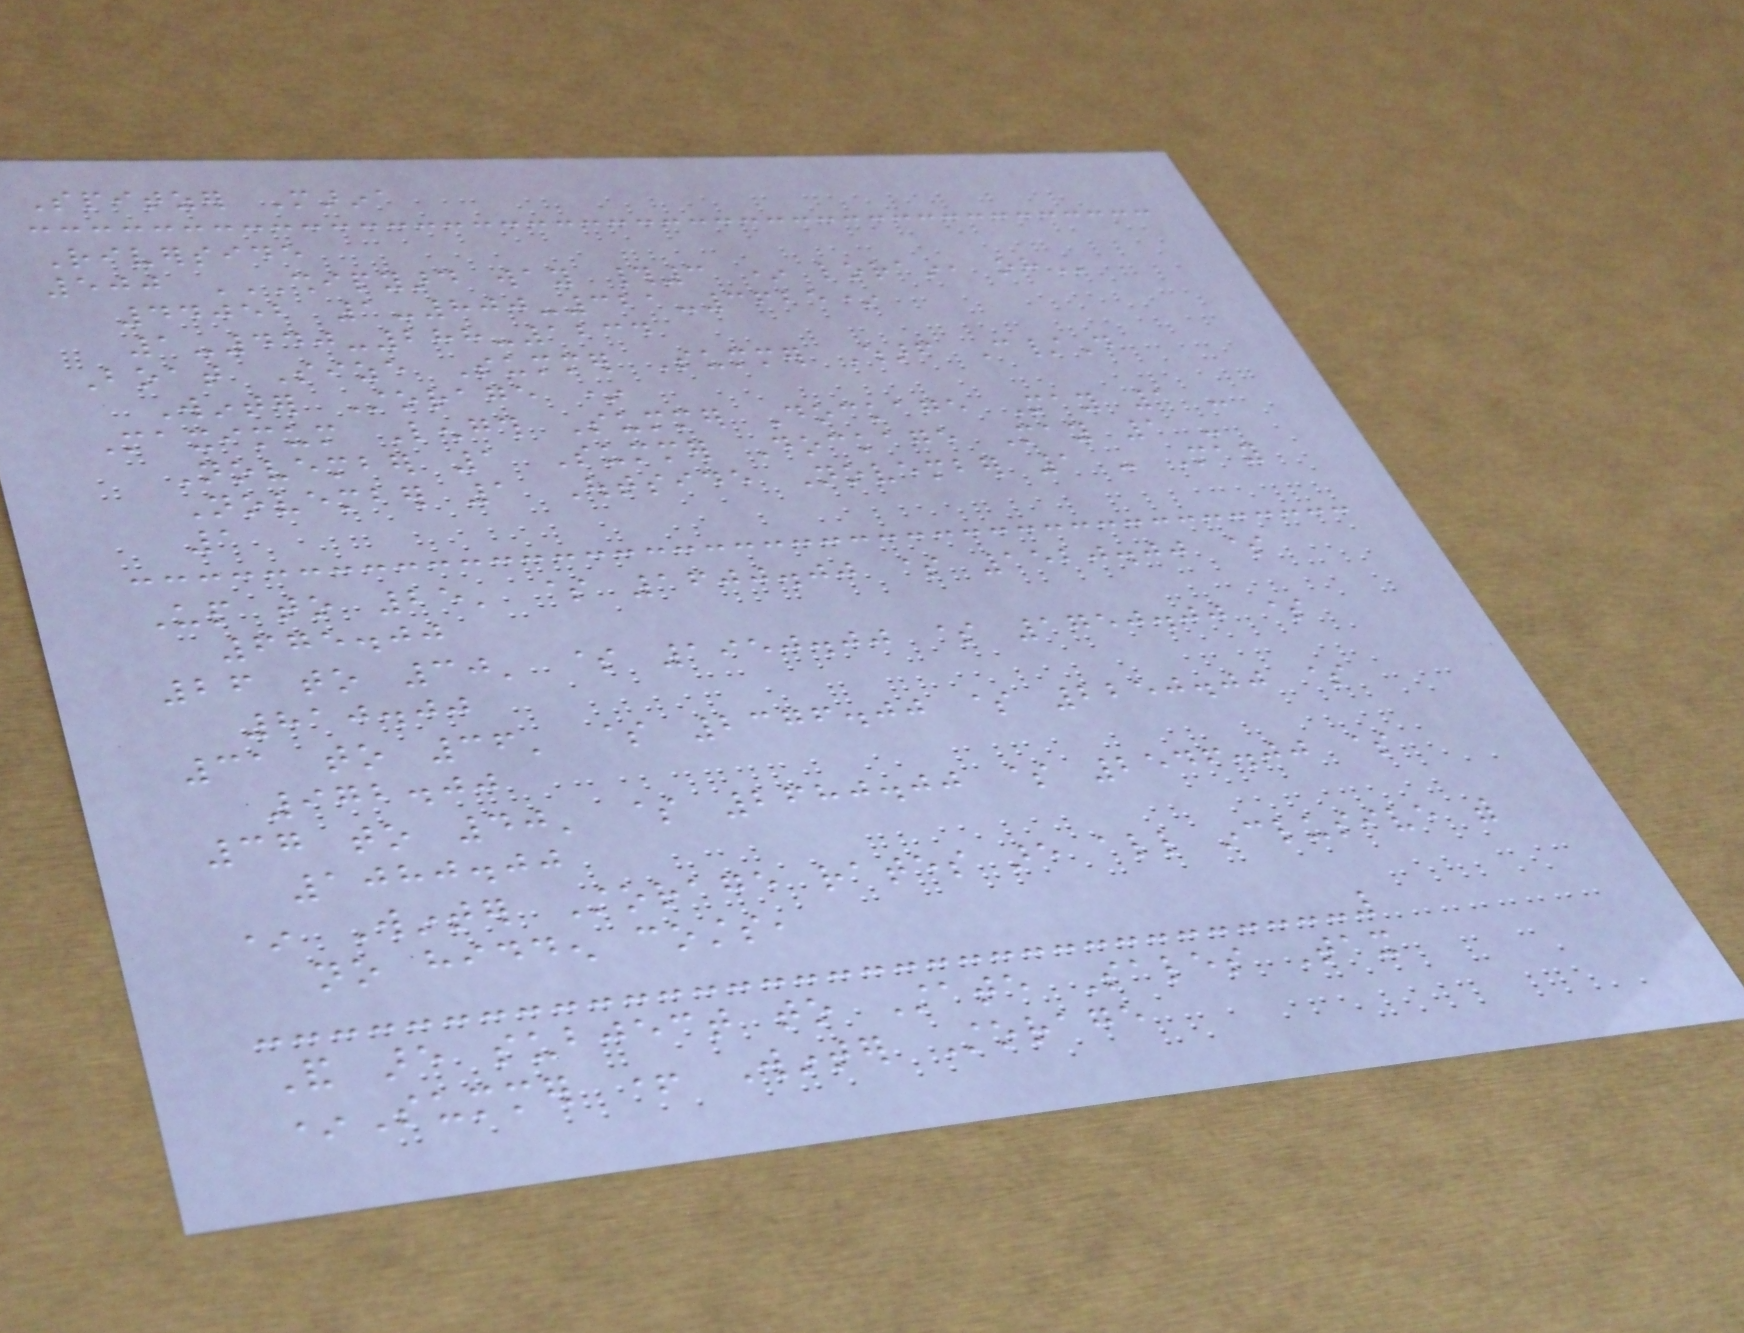Spitzer Marina
Riverside
500 SHIPYARD WAY #3 * LORAIN, OH
44052 1-800-321-3625*
1-440-288-1234
Boat Size Summer Summer Wharf C/D
Winter Storage *
Maximum Length Summer Dockage May 1 -
November 1 Summer Dockage May 1 -
November 1 Outside November 1 - May
1
Up to 25' $ 1600.00 $ 1520.00 $
675.00
26 to 30' $ 1950.00 $ 1750.00 $
810.00
31 to 36' $ 2376.00 $ 2250.00 $
972.00
37 to 40' $ 2680.00 $ 2546.00 $
1080.00
* Winter Storage rates are all inclusive with
no hidden costs,
And are subject to State Sales Tax
*Summer + Winter Storage
